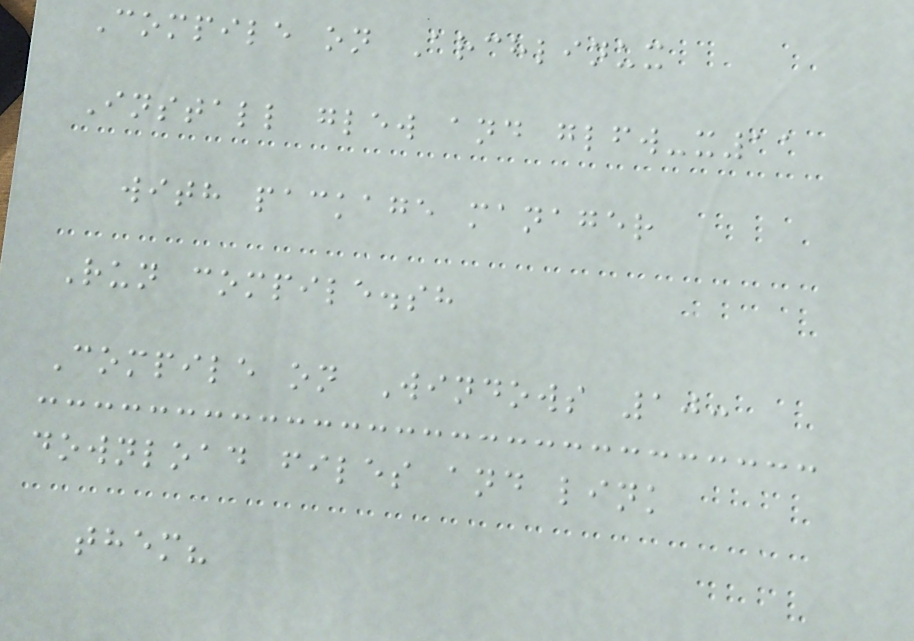Compile on Archlinux
Install glew and glfw-x11
with package manager
Run compile.sh
Compile on Windows 10:
download files and link
them?
